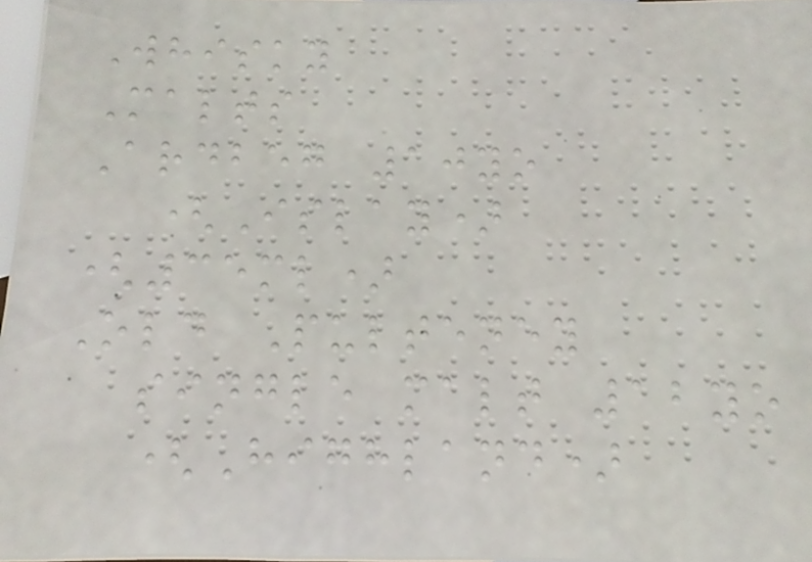Whisky
Malts
Ardbeg 10yo
(Islay)
(35ml)
Old Pulteney
single malt 12yo
(Highland)
